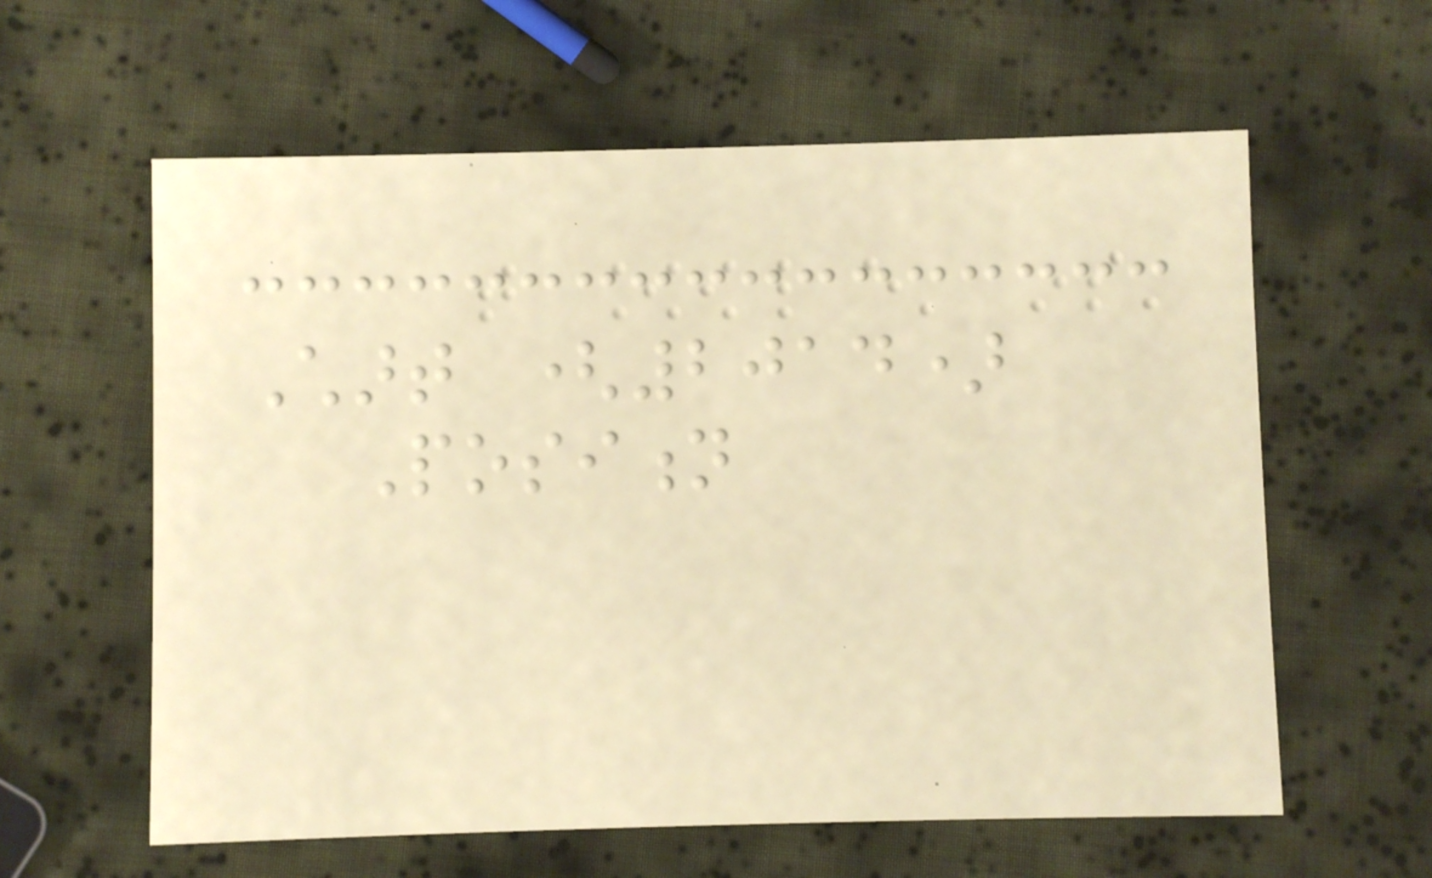Chart (2014)
Position
